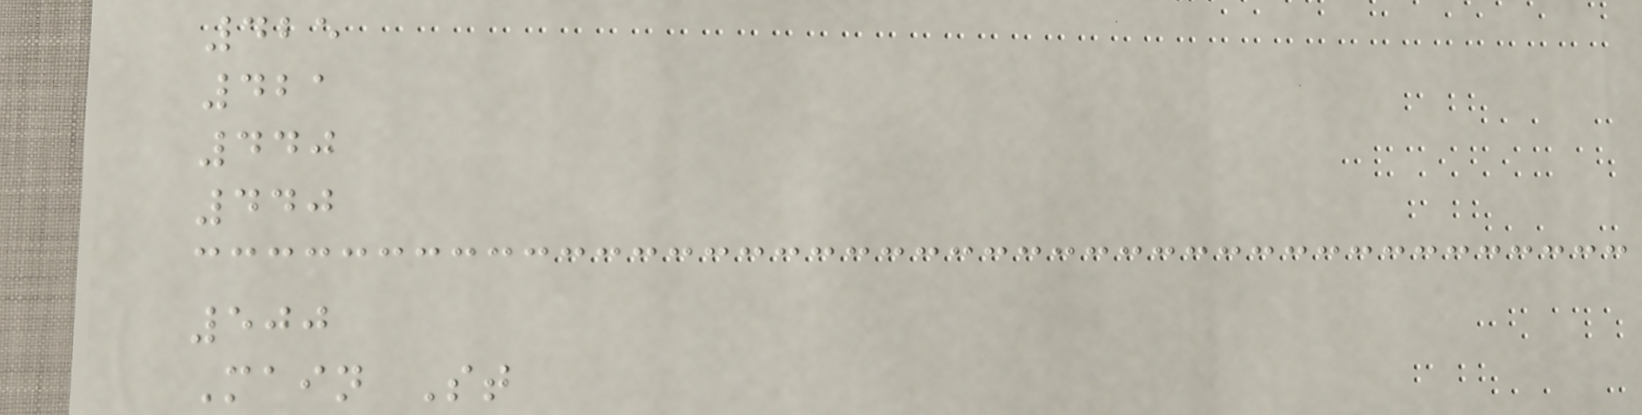425
421
440
440
500
Main St
